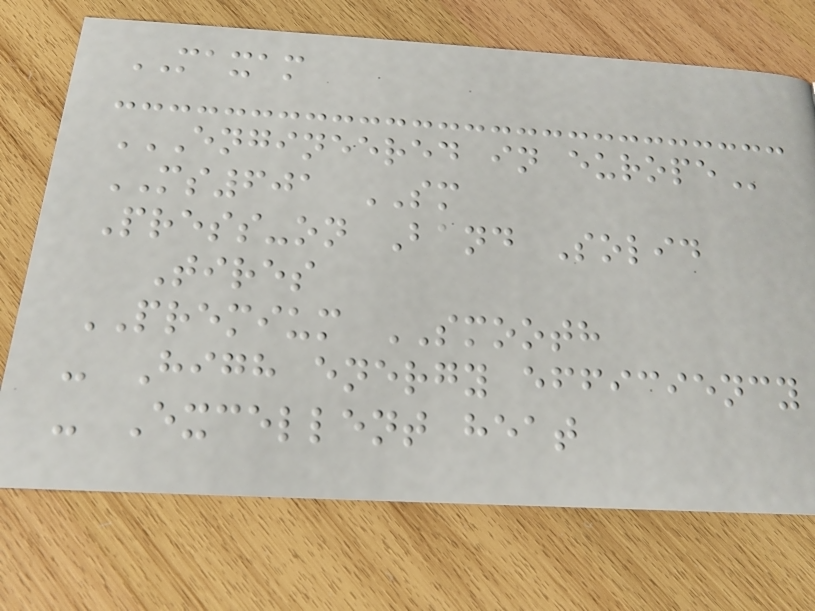MAXAM
ENGINEERED IN EUROPE
MS601 SM
Press-on Band Solid
Tires
PREMIUM SMOOTH
- High energy efficiency
- Excellent heat
